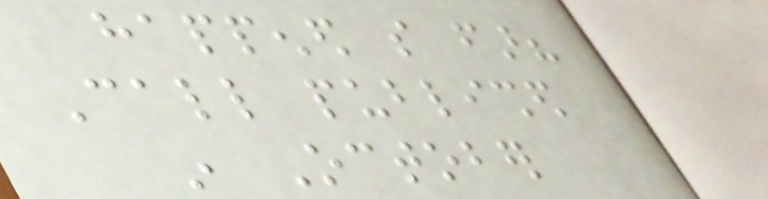happened so far?
Call published
in October
